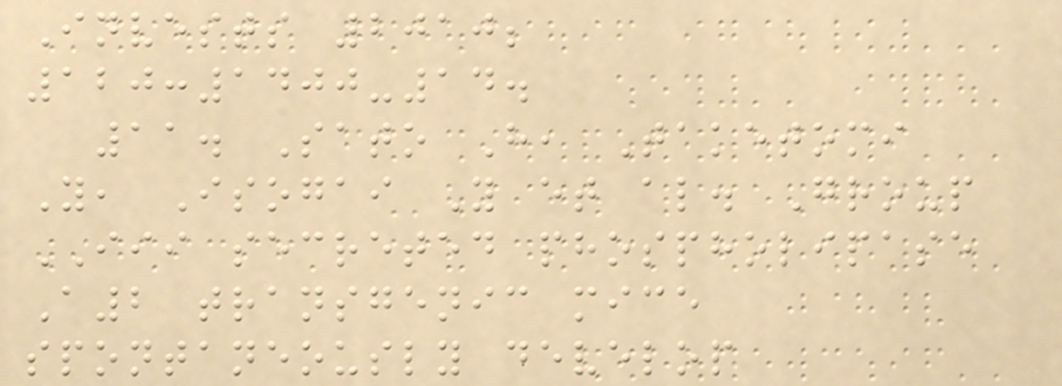Invests 2010;
120:1400-14.
11. Sato H, Taketomi
Y, Isogai Y et al. Group
III secreted phospholipase
A2 transgenic mice
spontaneously develop
